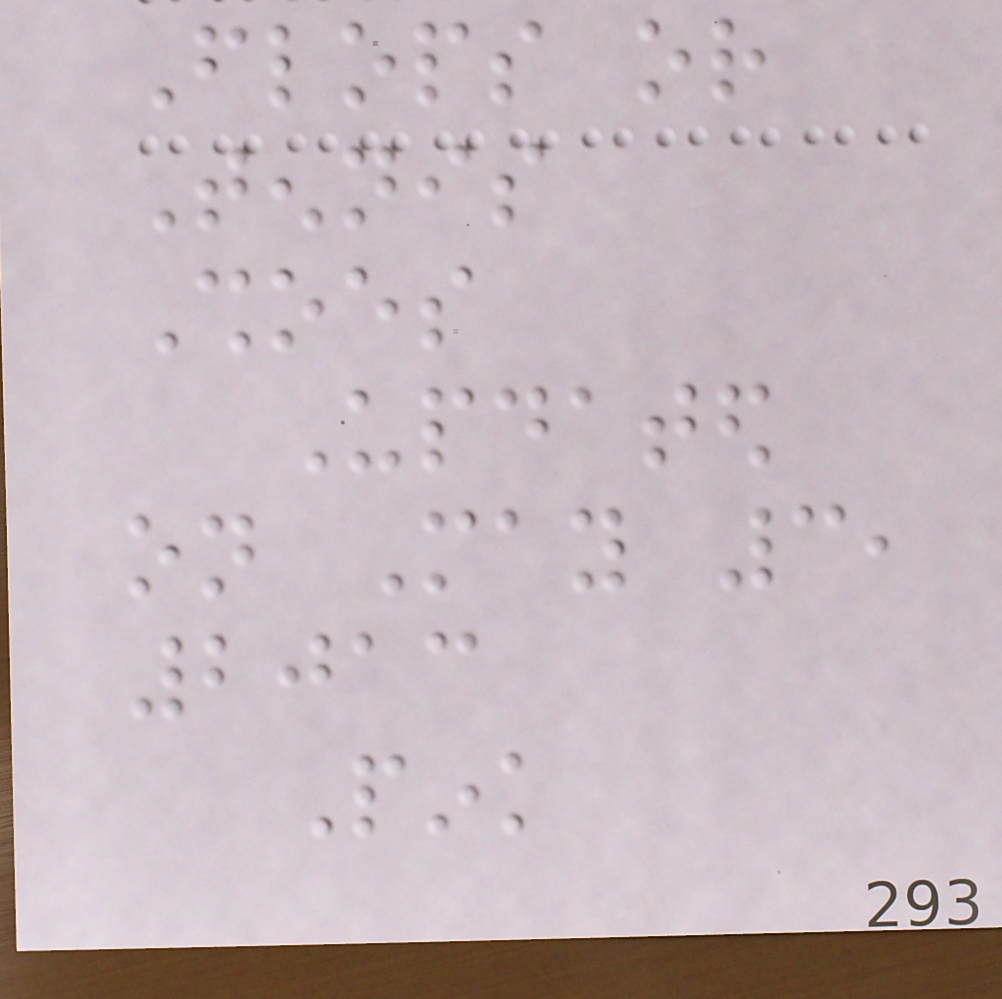Flops or
Tennis
Shoes
Updated
on May 3,
2013
Pink
